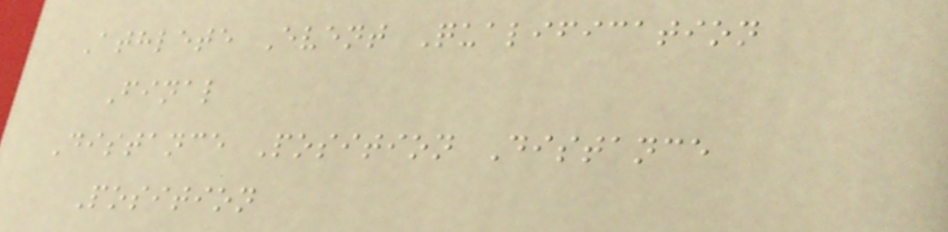Athlete Event Qualification
Final
Distance Position Distance
Position
